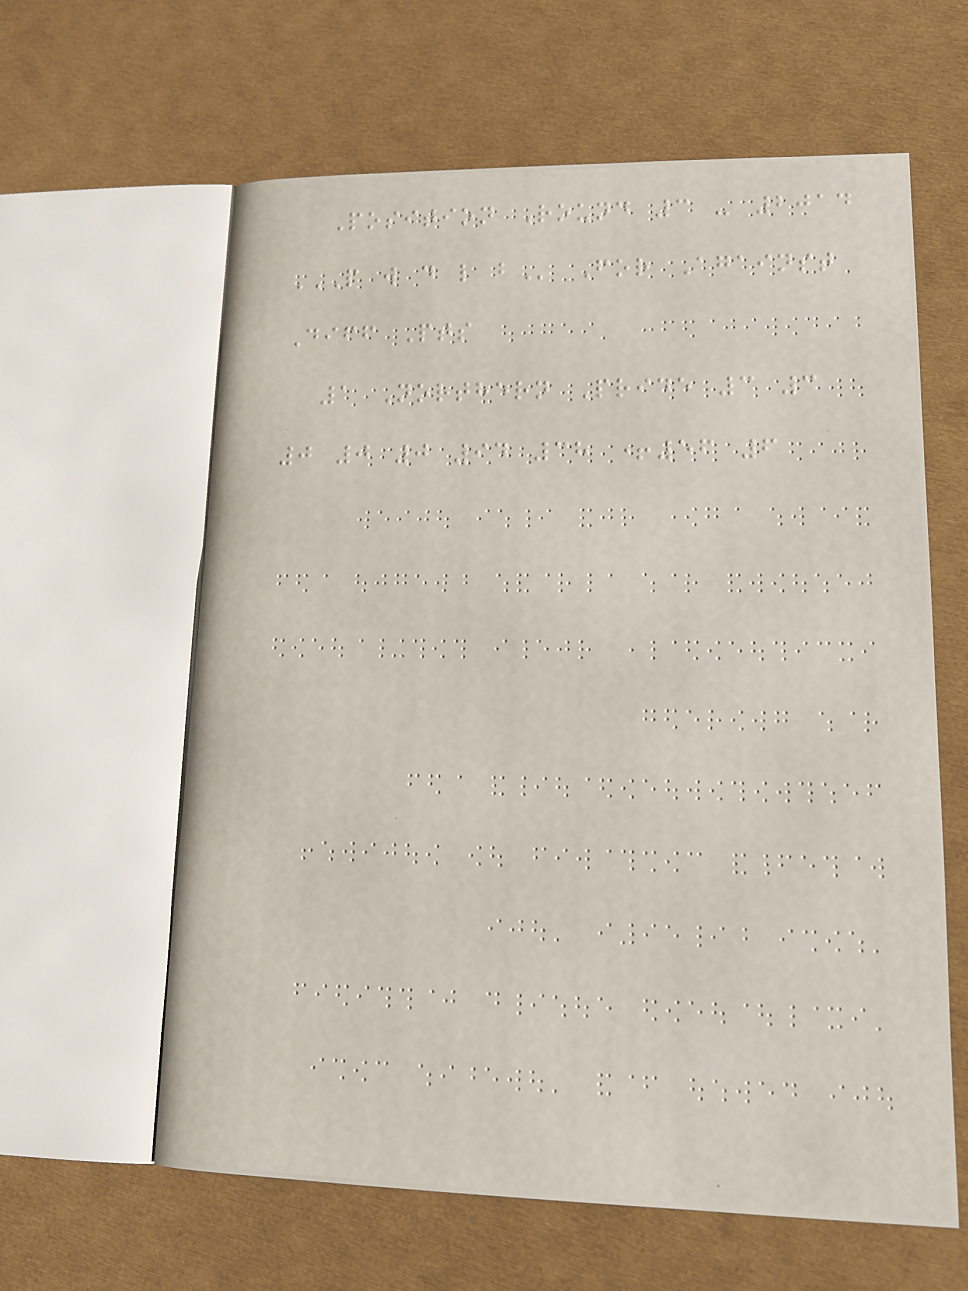Position Round 3 - 2014
P W D L B For Against
Diff Pts
1 Northern Pride 3 3
0 0 0 94 38 +56 6
